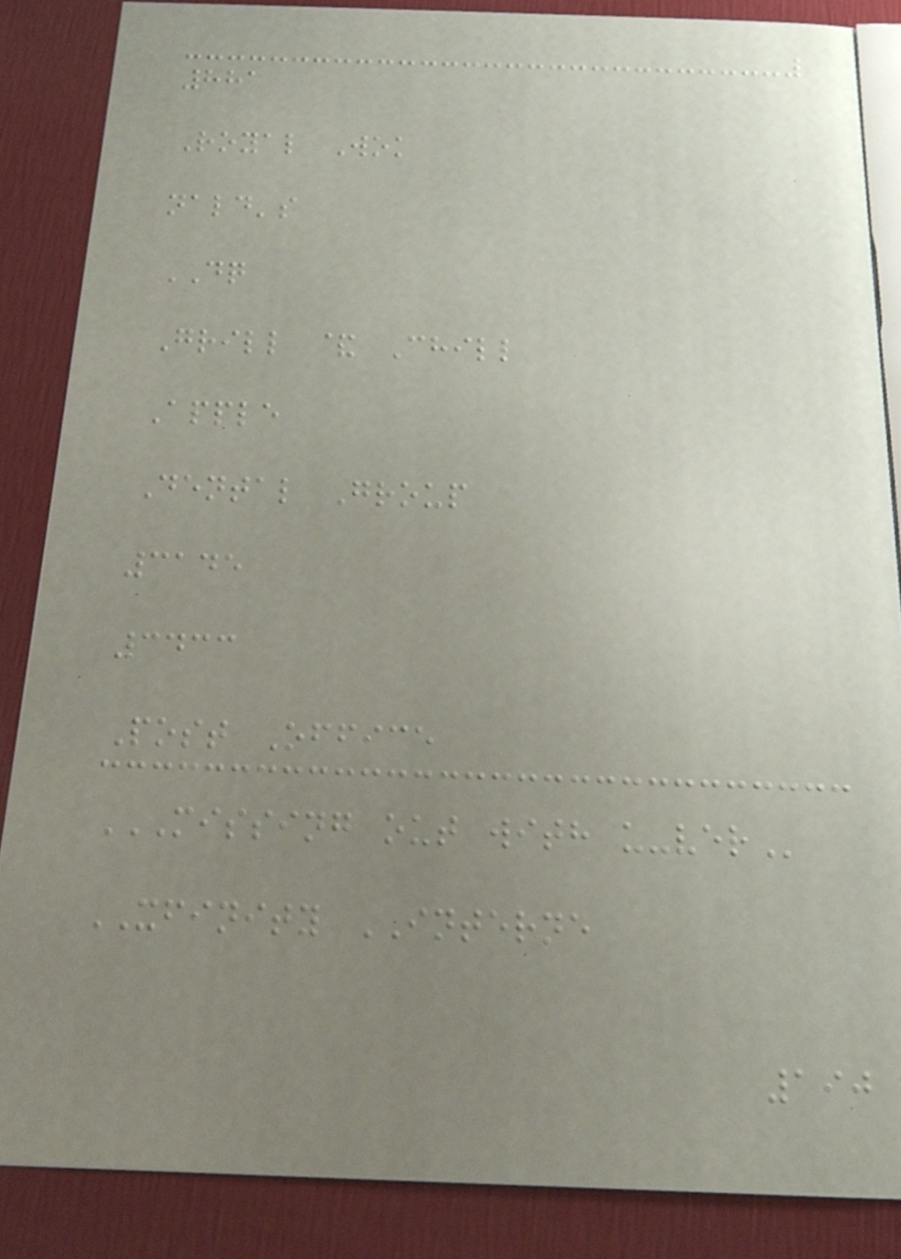881
Royal Wok
nald's
DQ
Grill & Chill
Apple
Dental Group
3145
3433
Post Office
MISSING OUT WITH U-VER
XFINITY INTERNE
190
